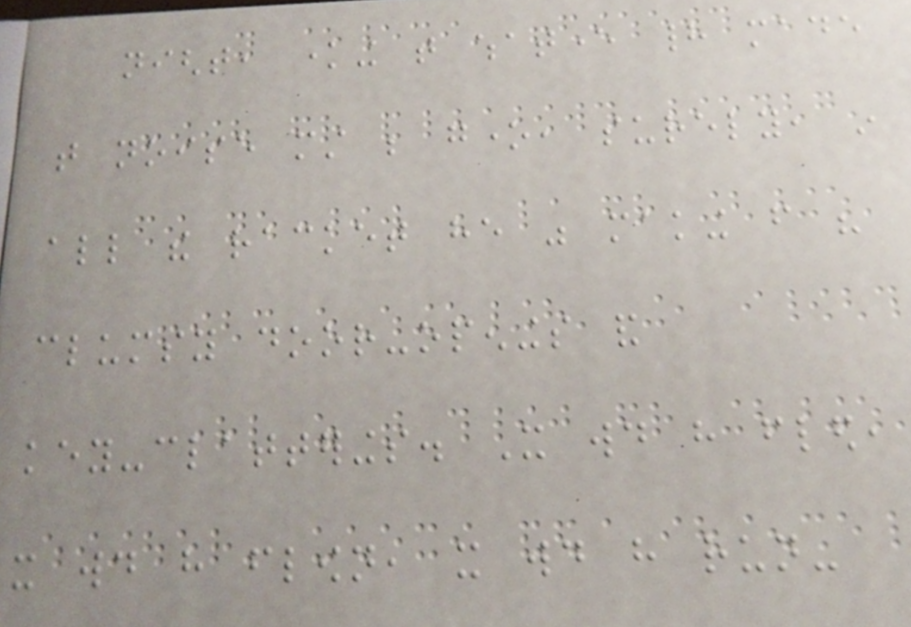night, knowing that whatever had made
that noise must be gone, surely, in
all the racket he was making from his
clumsy door-openings and
key-clatterings. It would have fled,
it would have flown, it would have run-
